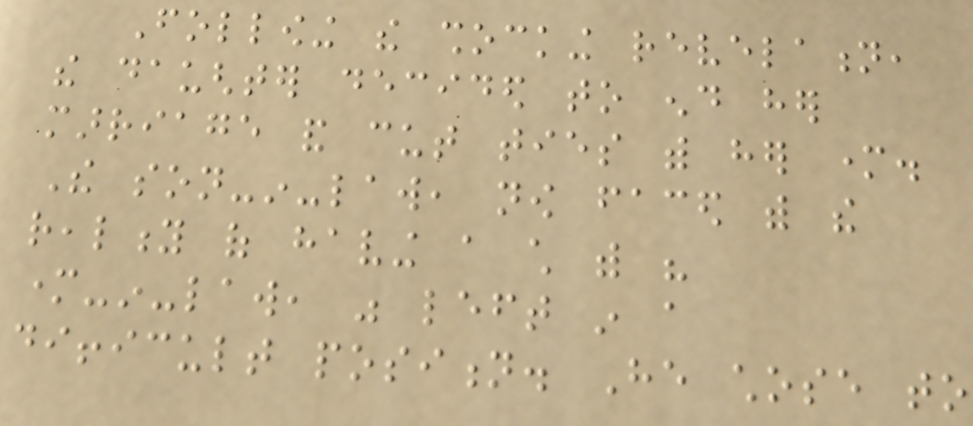Following the shocking revelation,
the daughter decided to end her
marriage and cut ties with her mother.
The son-in-law, now faced with the
reality of having a child with his
mother-in-law, was left in a
difficult position. He chose to
